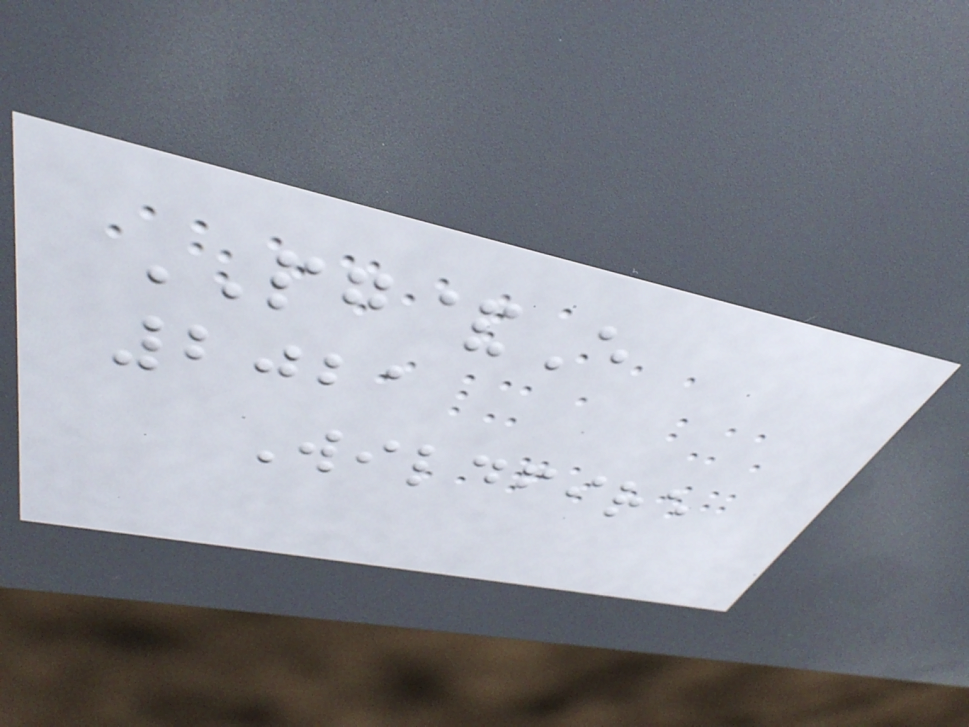PG&E
2021
Wildfire
